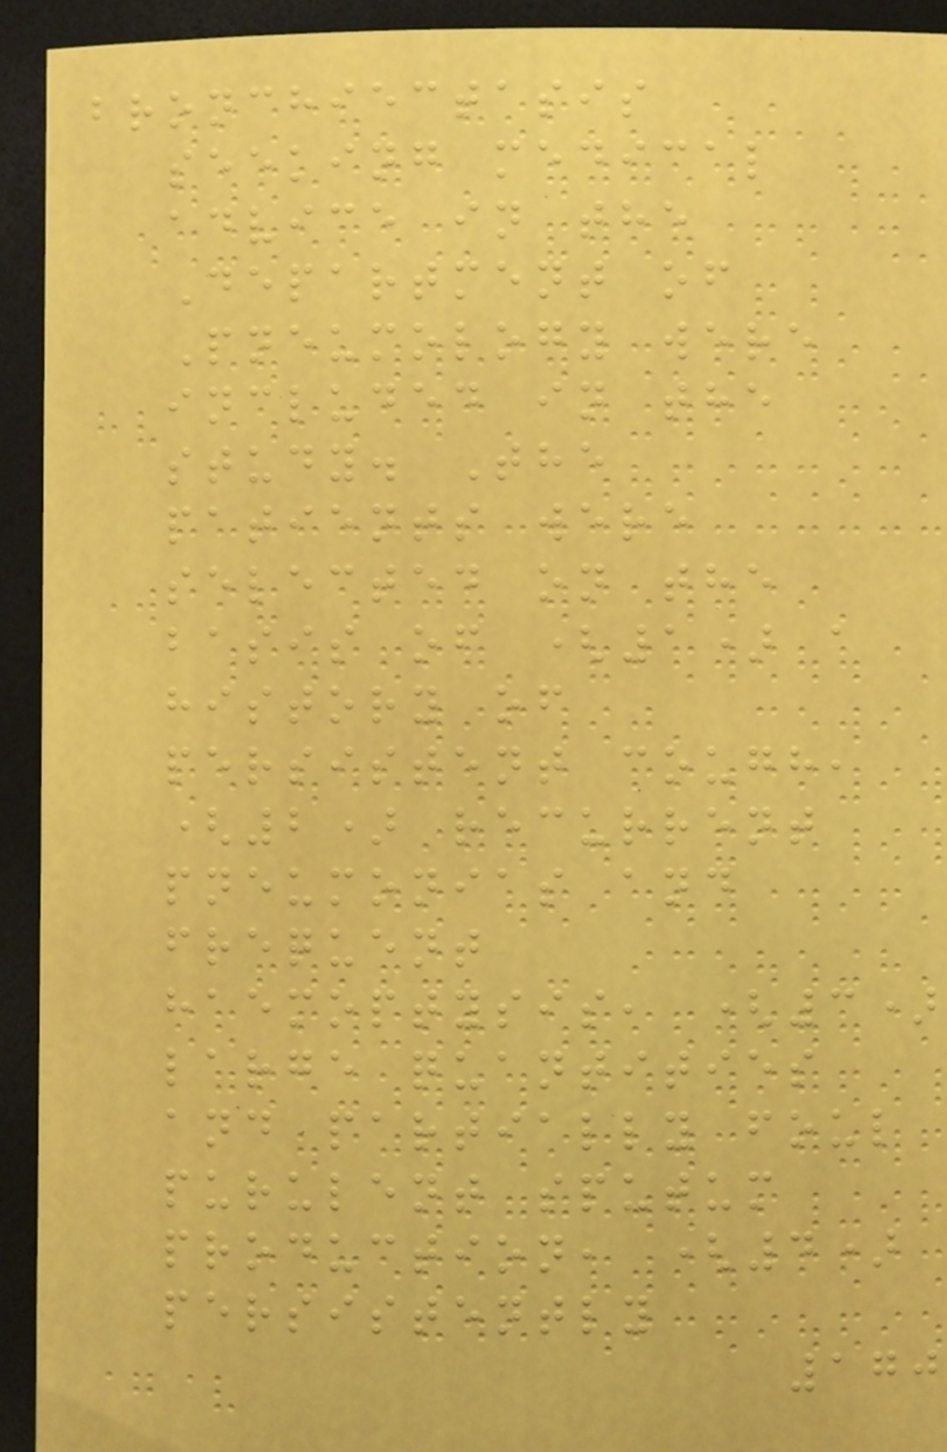bronchiectasis
seeking medical
advice in the
Department of
Pneumology were
included in the
study. The
patients were
selected on the
basis of (1) a
history of
persistent cough,
(2) recurrent
pneumonias and
frequent
haemoptysis, (3)
large quantities
and partially foul
purulent sputum
production, (4)
persistently
170
